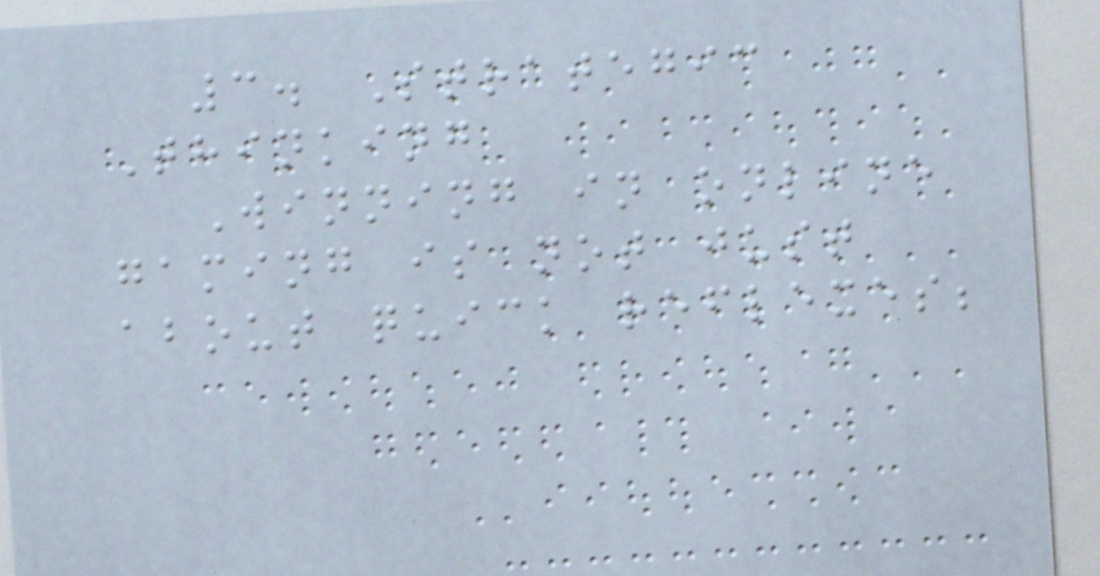3. Strategic
Thinking
Winning in online
gaming is not just
about quick reflexes;
